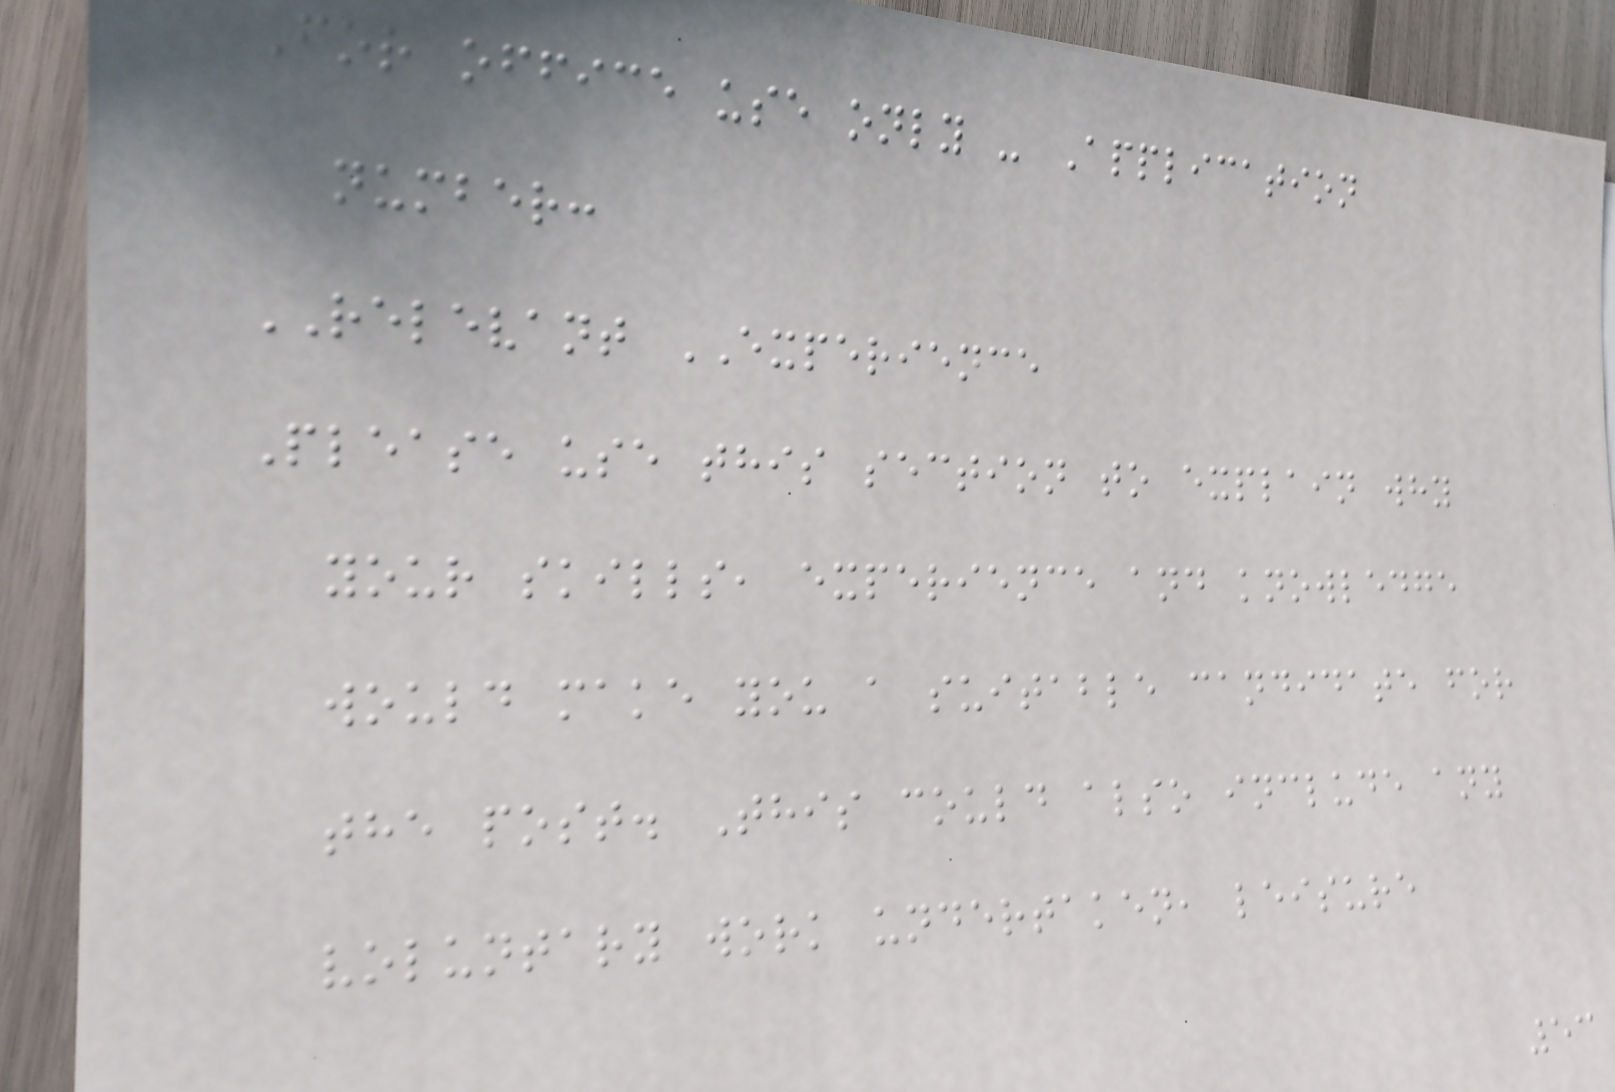For office use only - Application
number:
RELEVANT EXPERIENCE
Please use this section to explain why
your skills, experience and knowledge
would make you a suitable candidate for
the post. This could also include any
voluntary work undertaken, leisure
53
